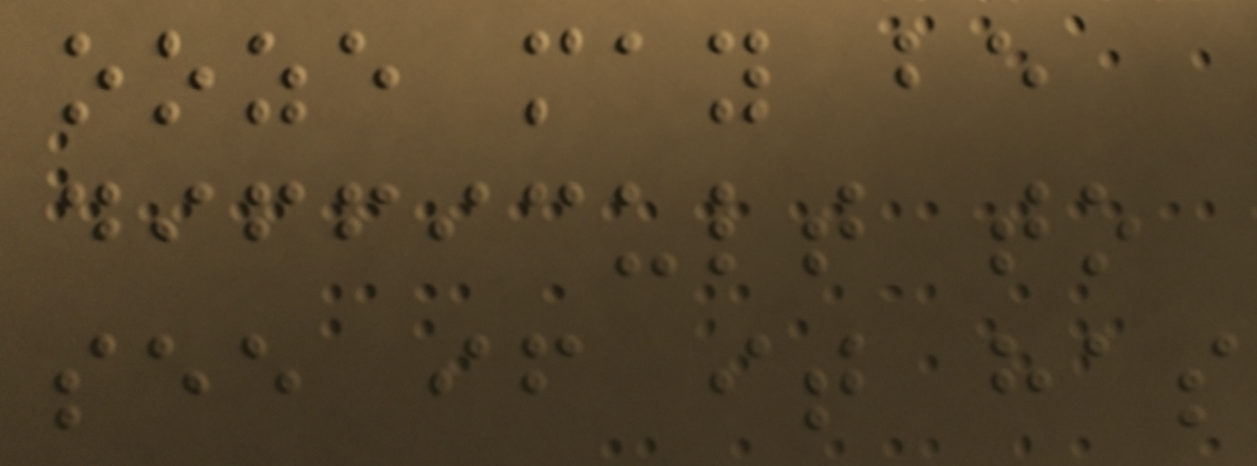ooze may be
difficult to
see if it has
